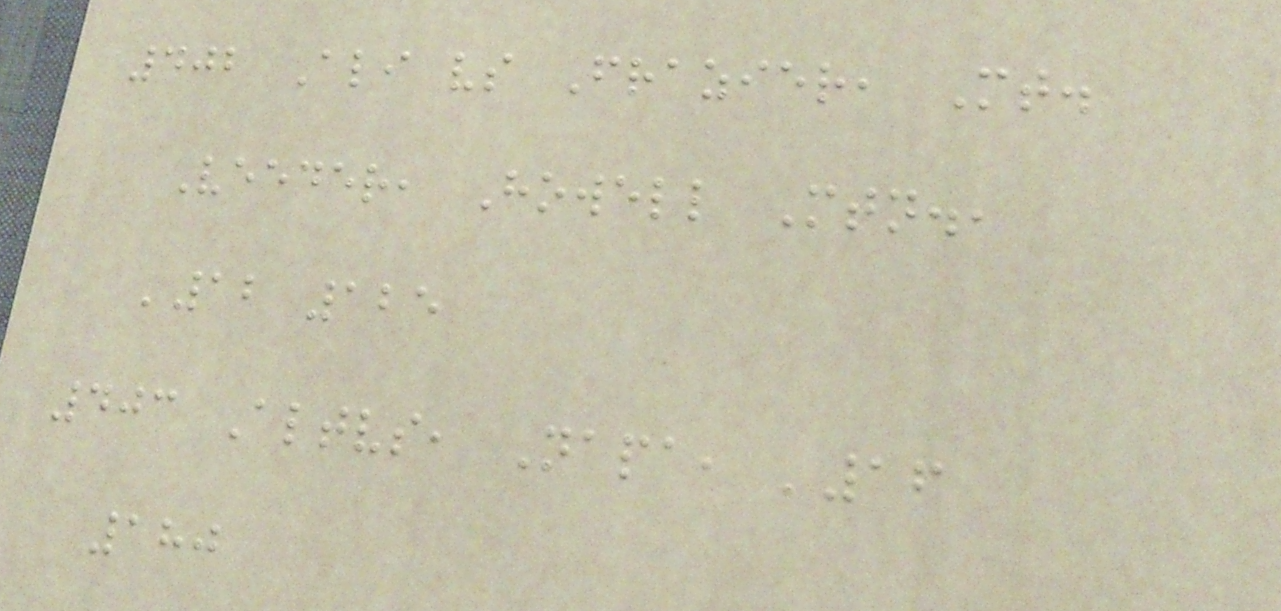402 Ali vs Frazier, Mt.
Veeder, Howell Mtn.,
'12 125
403 Altvs, Napa, '16
180
